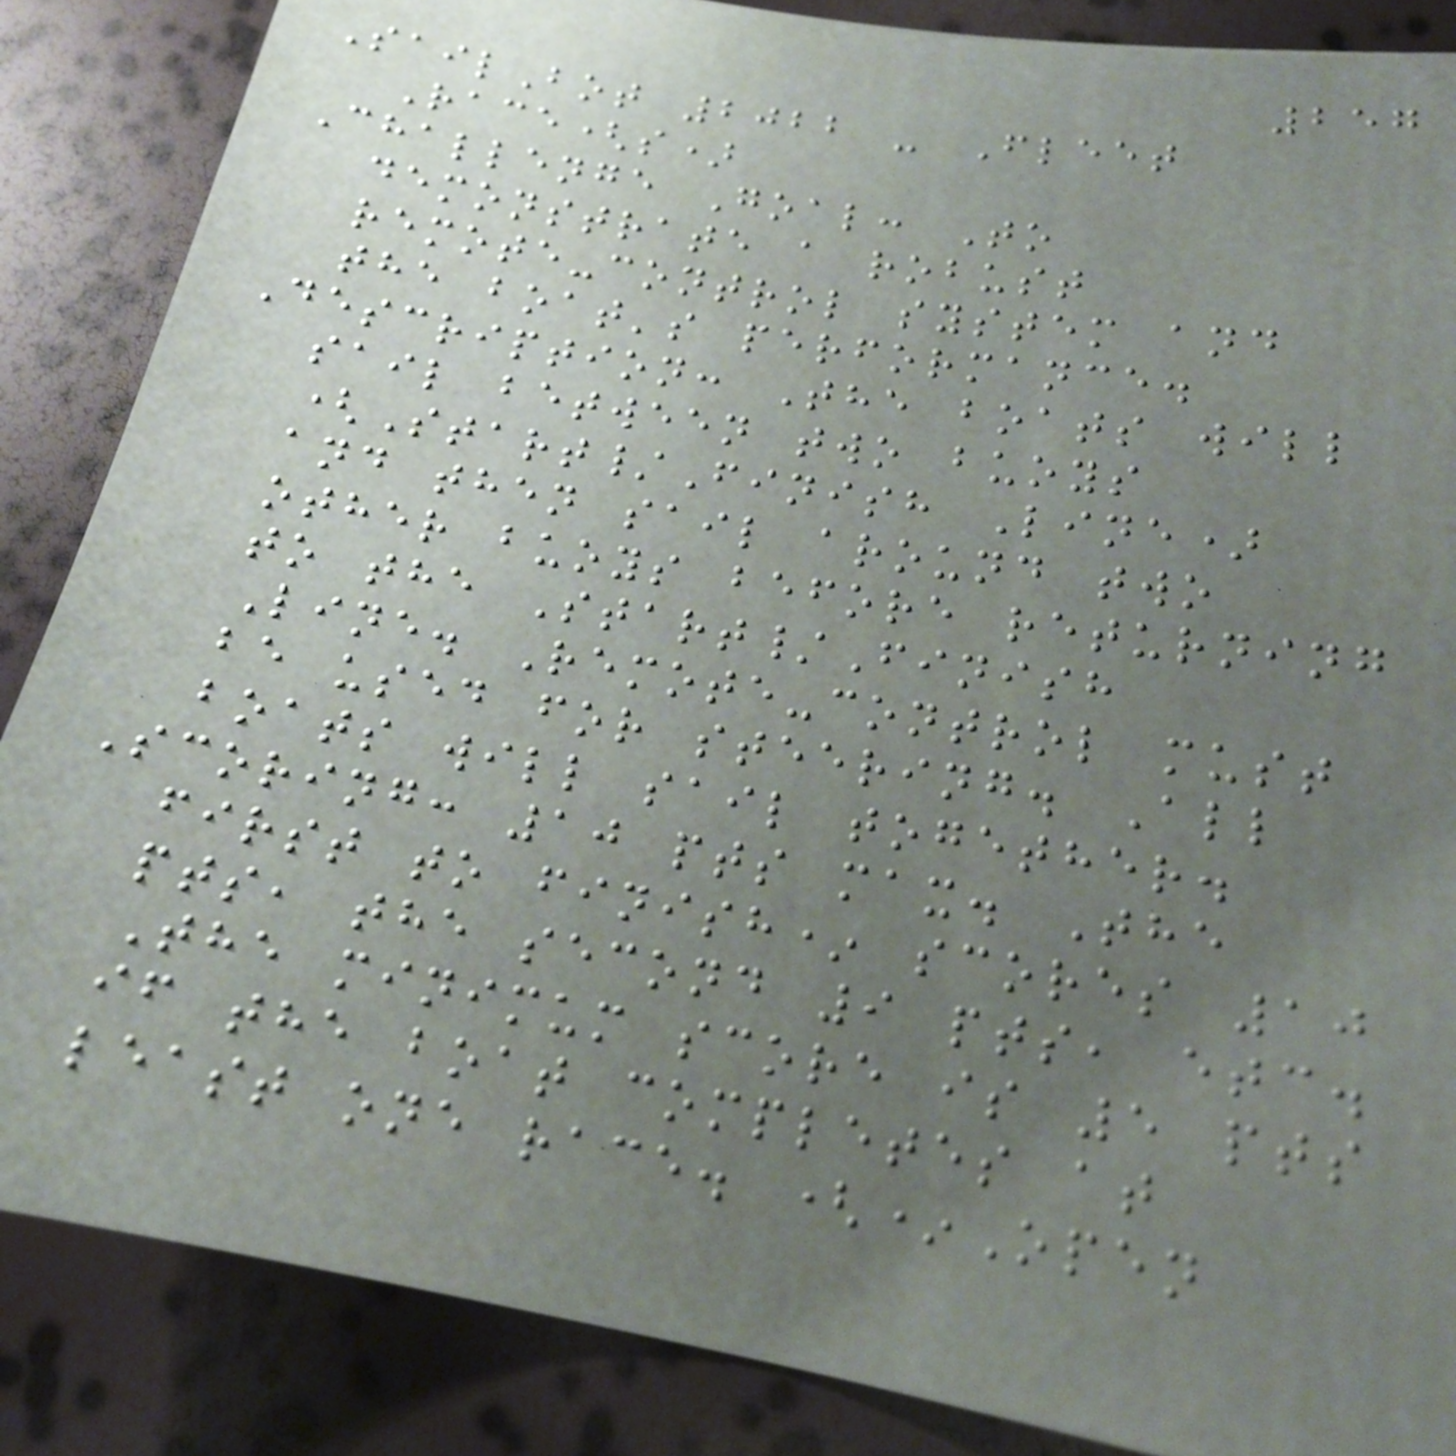257
SailBot 2022 - Fleet
Race(s)
Challenge Goal: To
demonstrate a robust
remote-control system and
the boat's performance.
Description: The boats will
sail between two buoys
(Start/Finish Line)
and then sail around two
other buoys before returning
to the Start/Finish
Line. Remote-control must
be used for steering. All
boats will sail together.
Scoring: 10 pts max. The
first to finish* scores 10
pts, the second 9 pts, etc.
The minimum score is 5 pts
if the boat completes at
least one race. (*Open
